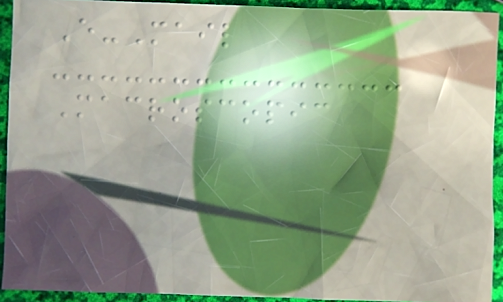E-Mail
Macroscopic
